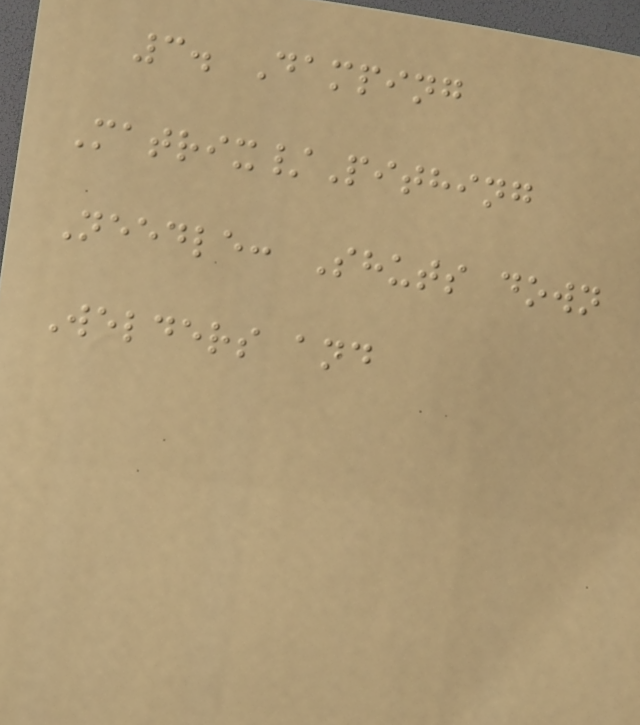3. Damping
Matrix/Pithing
Needle: Shuts down
Welders and
